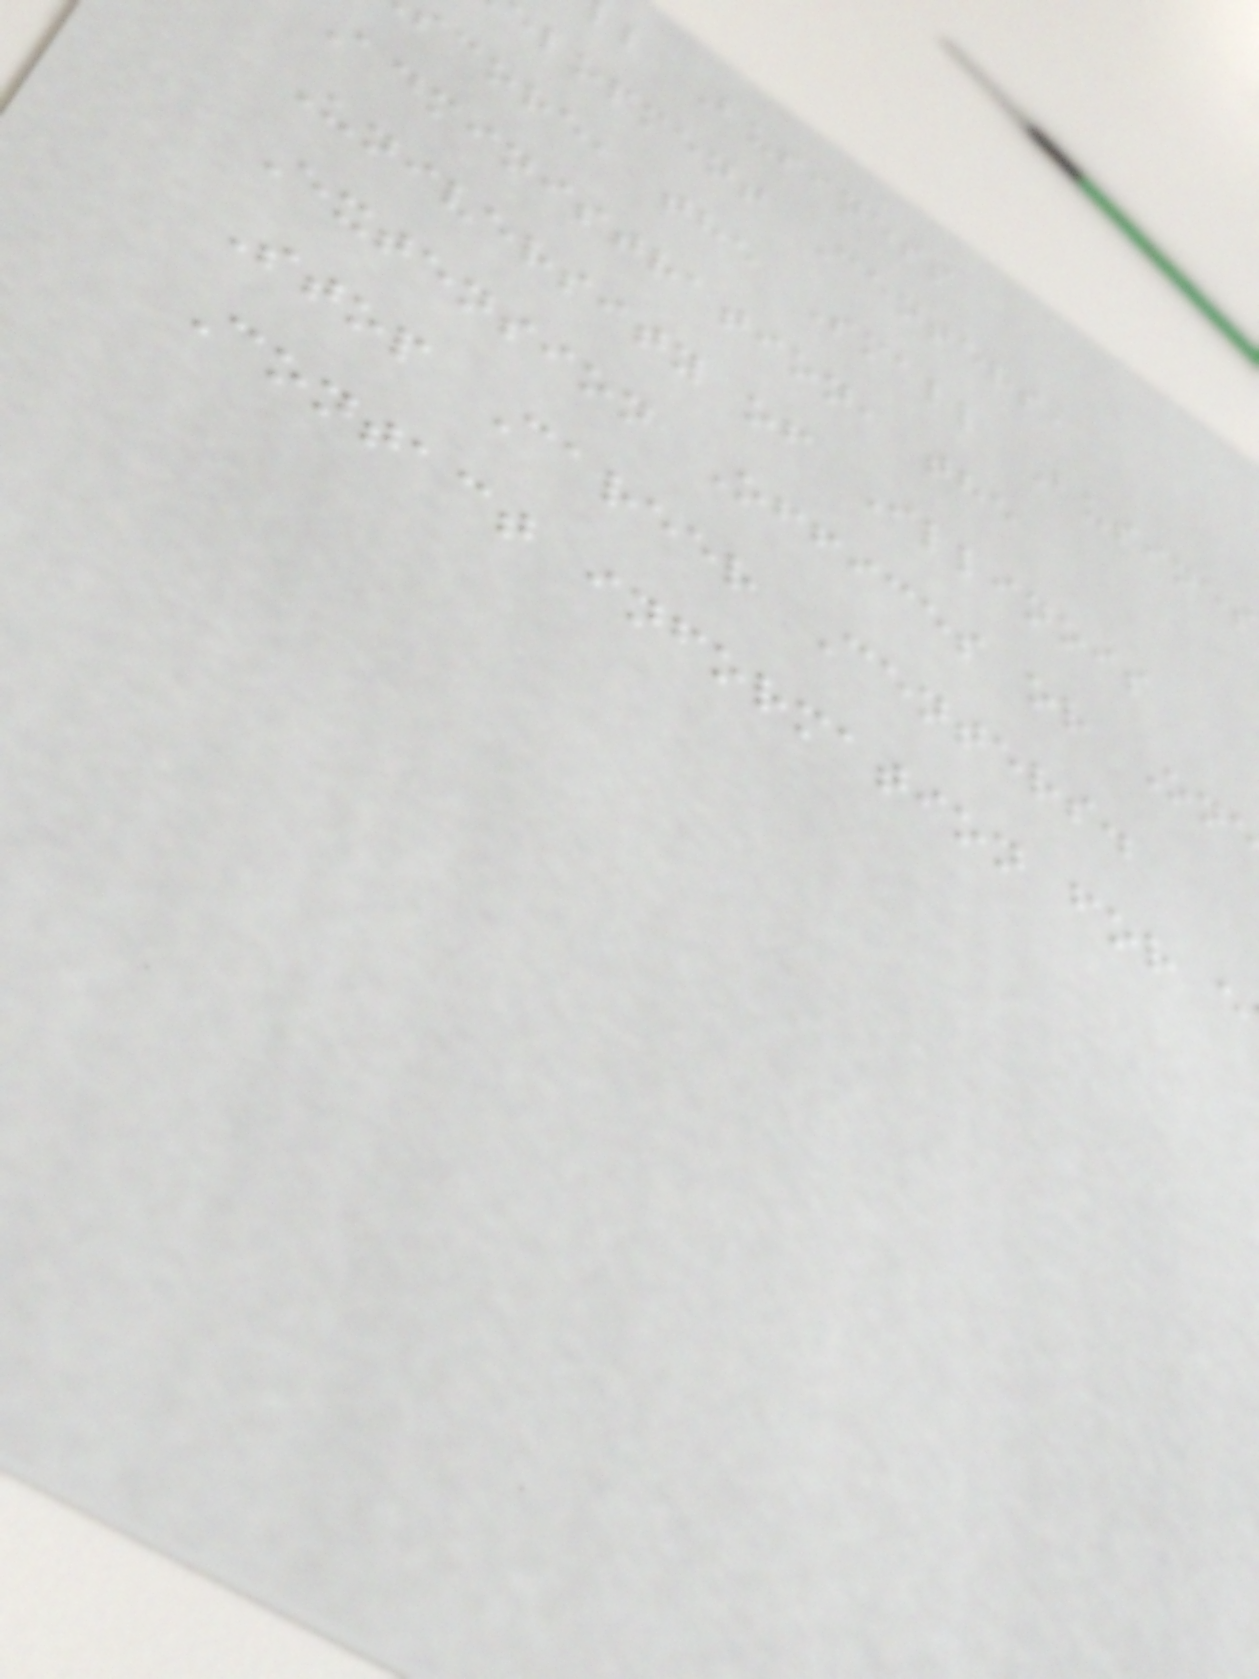l Business
lopment Centers,
score, the Small Busines
Administration, the
University of Illinois
Extension Offices or On
Stop Career Centers.
Contact information for e
